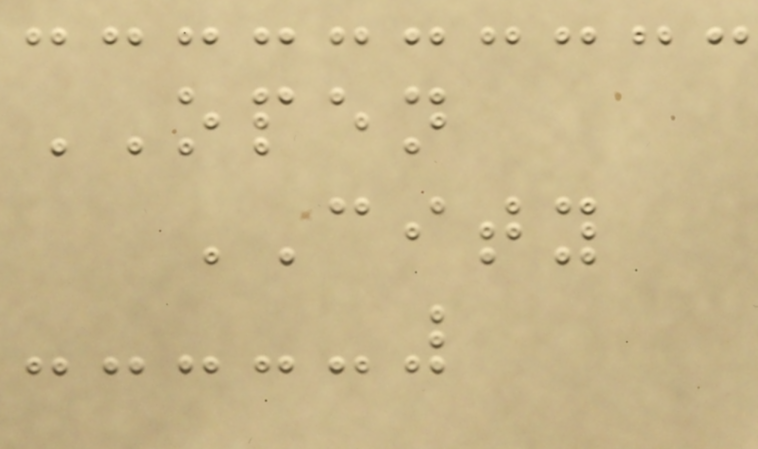OPEN
CITY
